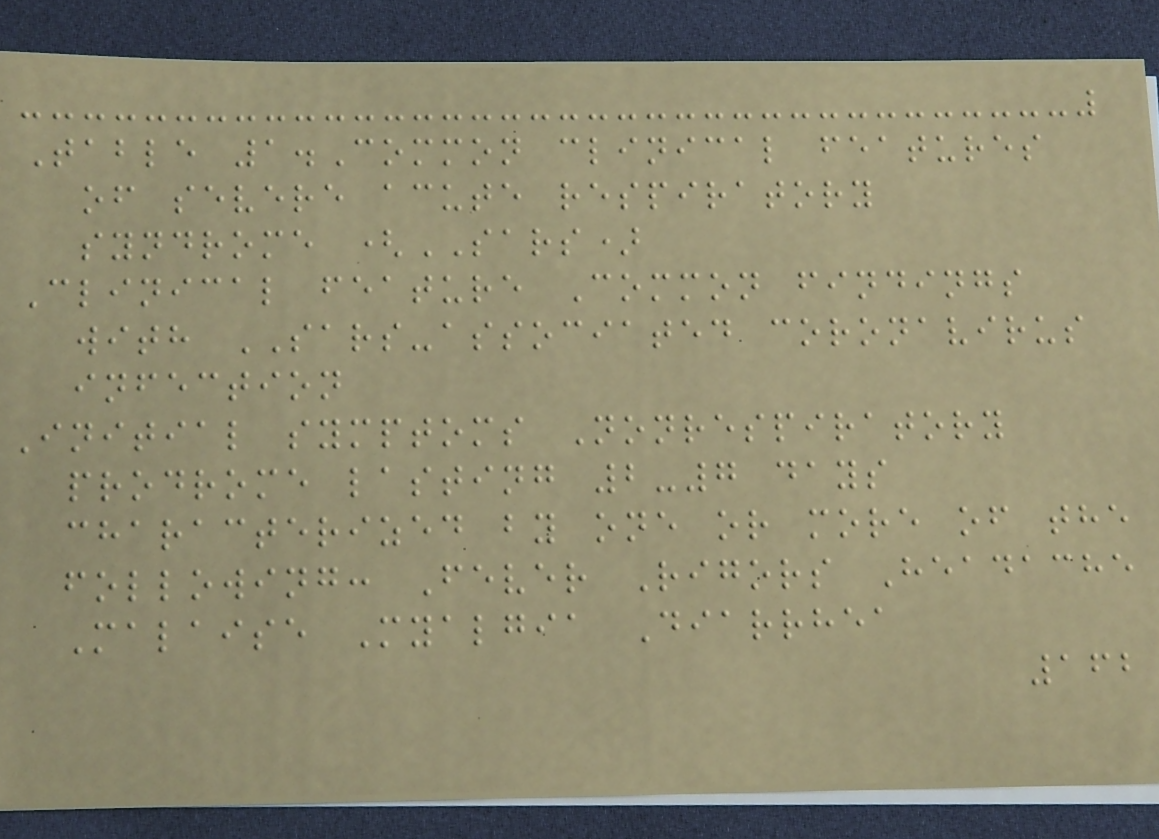Table 1.Common clinical features
of severe acute respiratory
syndrome (SARS)
Clinical feature Common findings
with SARS-associated coronavirus
infection
Initial symptoms Nonrespiratory
prodrome lasting 2-7 days
characterized by one or more of the
following: Fever Rigors Headache
Malaise Myalgia Diarrhea
162
